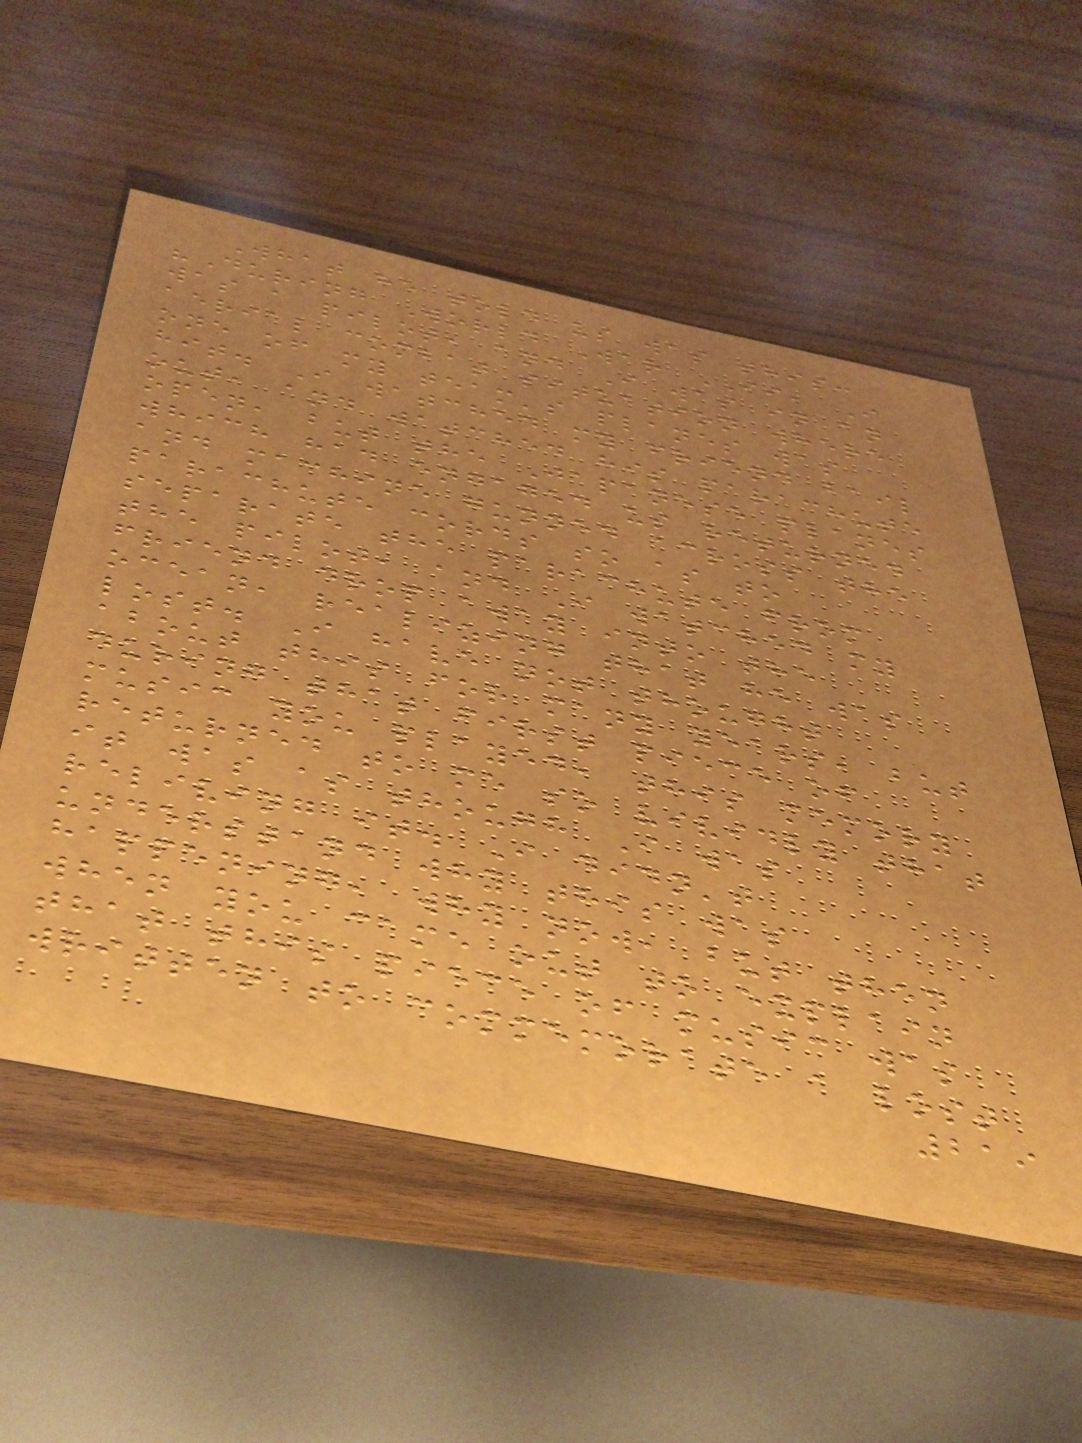What he told us was this:
"During World War II, I
was a pilot, and I was in an
aerial combat situation where
one of my team's planes was
hit. I watched my friend bail
out, and watched his parachute
open, but the Japanese planes
which had engaged us returned
and machine gunned across the
parachute cords so as to
separate the parachute from
the pilot, and I watched my
friend drop away into the
ocean, realizing that he was
lost. I have not thought
about this for many years, but
during that first piece of
music you played, this memory
returned to me so vividly that
it was as though I was
reliving it. I didn't
understand why this was
happening, why now, but then
when you came out to explain
that this piece of music was
written to commemorate a lost
219
